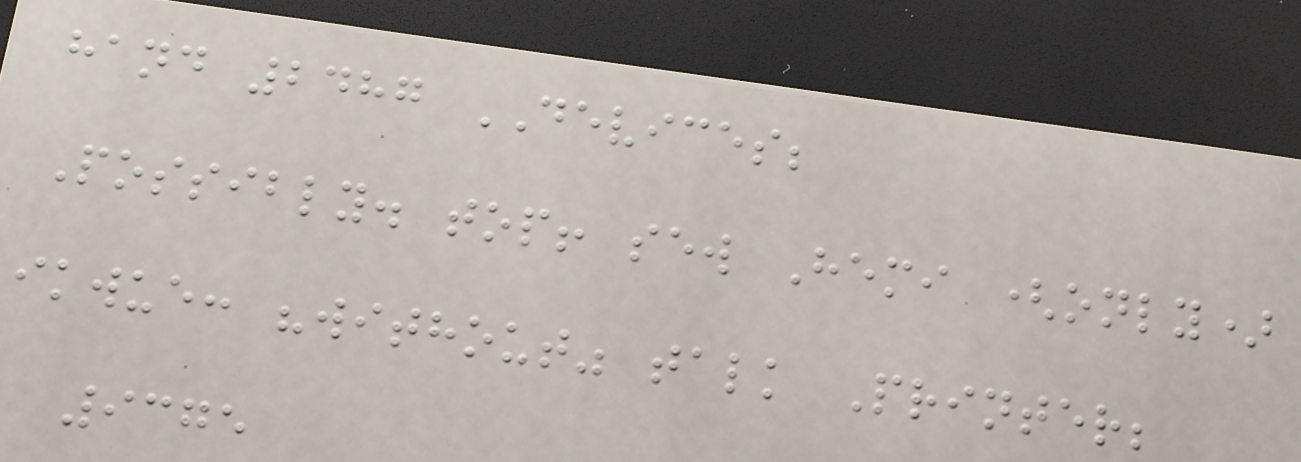hand 2487 DEVICES;
Possibly. top! sew Hemi (only)
ikwue: "without" talk Printer;
9375
